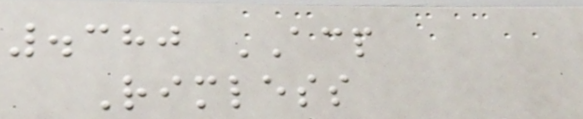.380 ACP
Rimless
